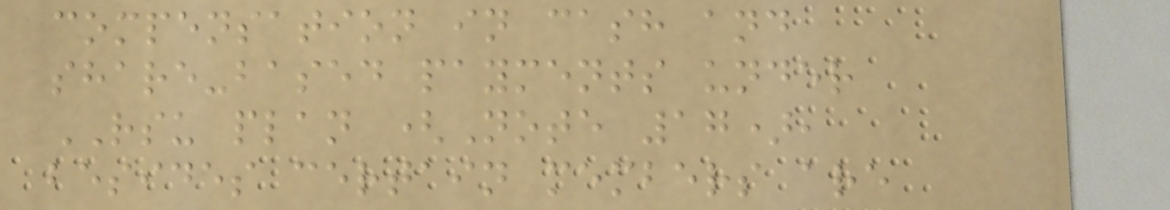compensation in cash and
share-based payments under
RSU plan (Note 17),
besides certain members are
